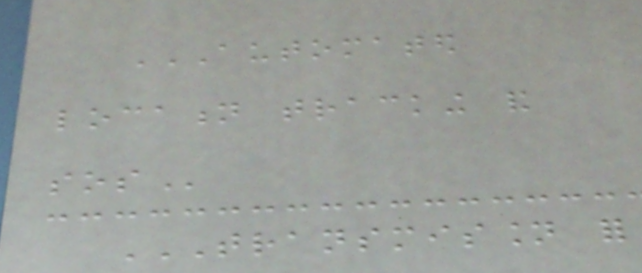AUTOMATED
LOCATION TRACKING AND
SOS
TRANSMISSION FOR
